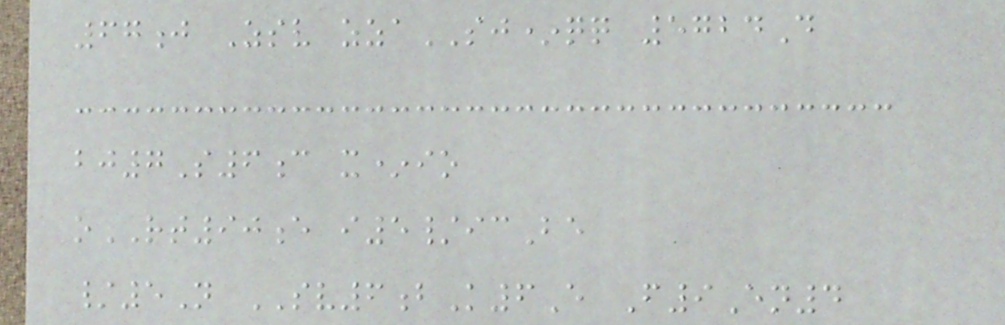67j Zsv zzaSJ*qq 5724D
bj7S6c x*io
oRT90e i5/icBe
/5N SV6bK6E F9En4
